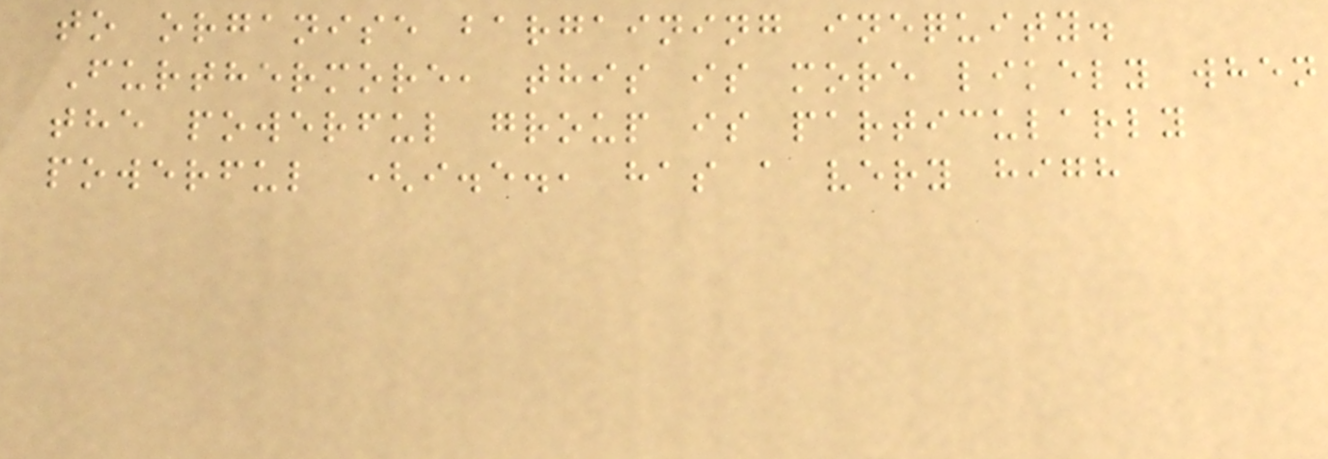to organise bargaining inequity.
Furthermore, this is more likely when
the powerful group is particularly
powerful (i.e., has a very high
